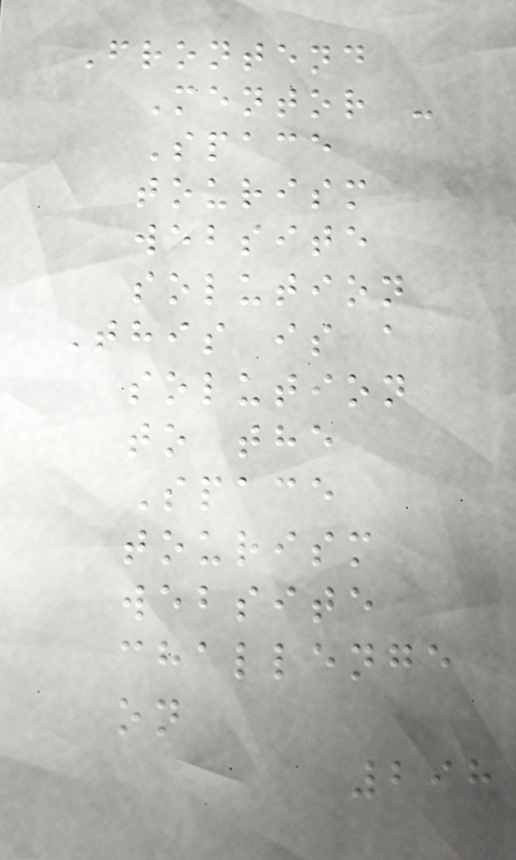Frontend
Mentor -
Space
tourism
website
solution
This is a
solution
to the
Space
tourism
website
challenge
on
298
